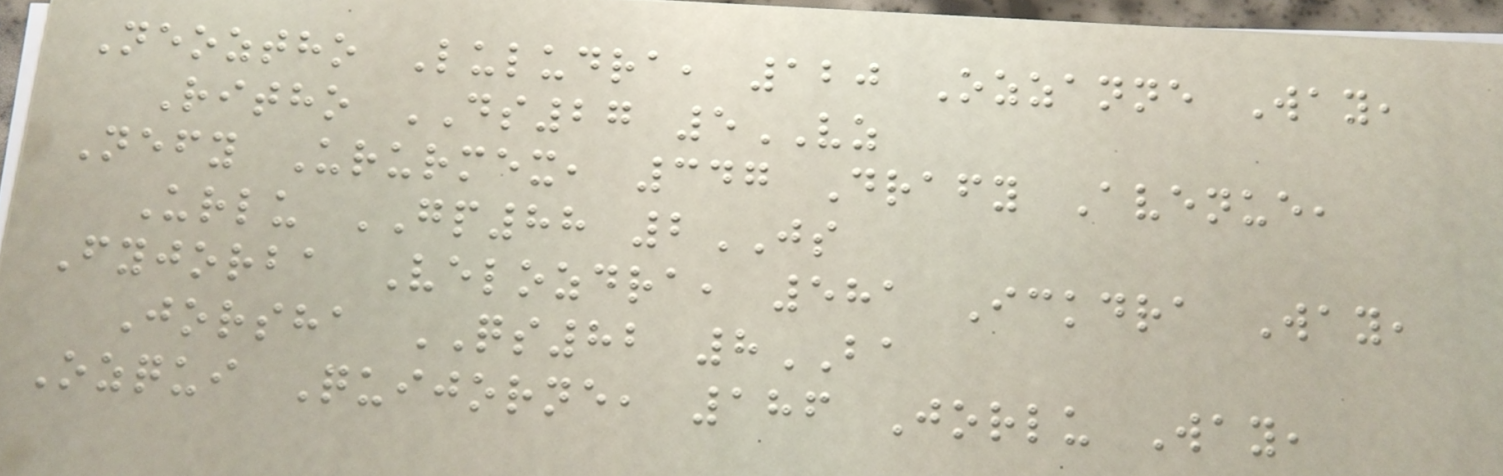Neoztho Luludra, 120 Ozzanne Way,
Ritho DS27 5VZ
Nefy Ururmex, 347 Drafy Avenue,
Urlu GP88 2JS
Fyjorba Velozdra, 581 Ickdra Way,
Jorsha QS82 8BA
Ozqui Quijorne, 186 Jorlu Way,
